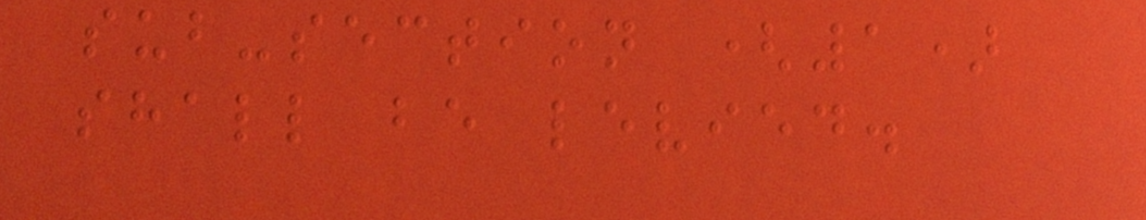sub-section (1)
shall be levied.
